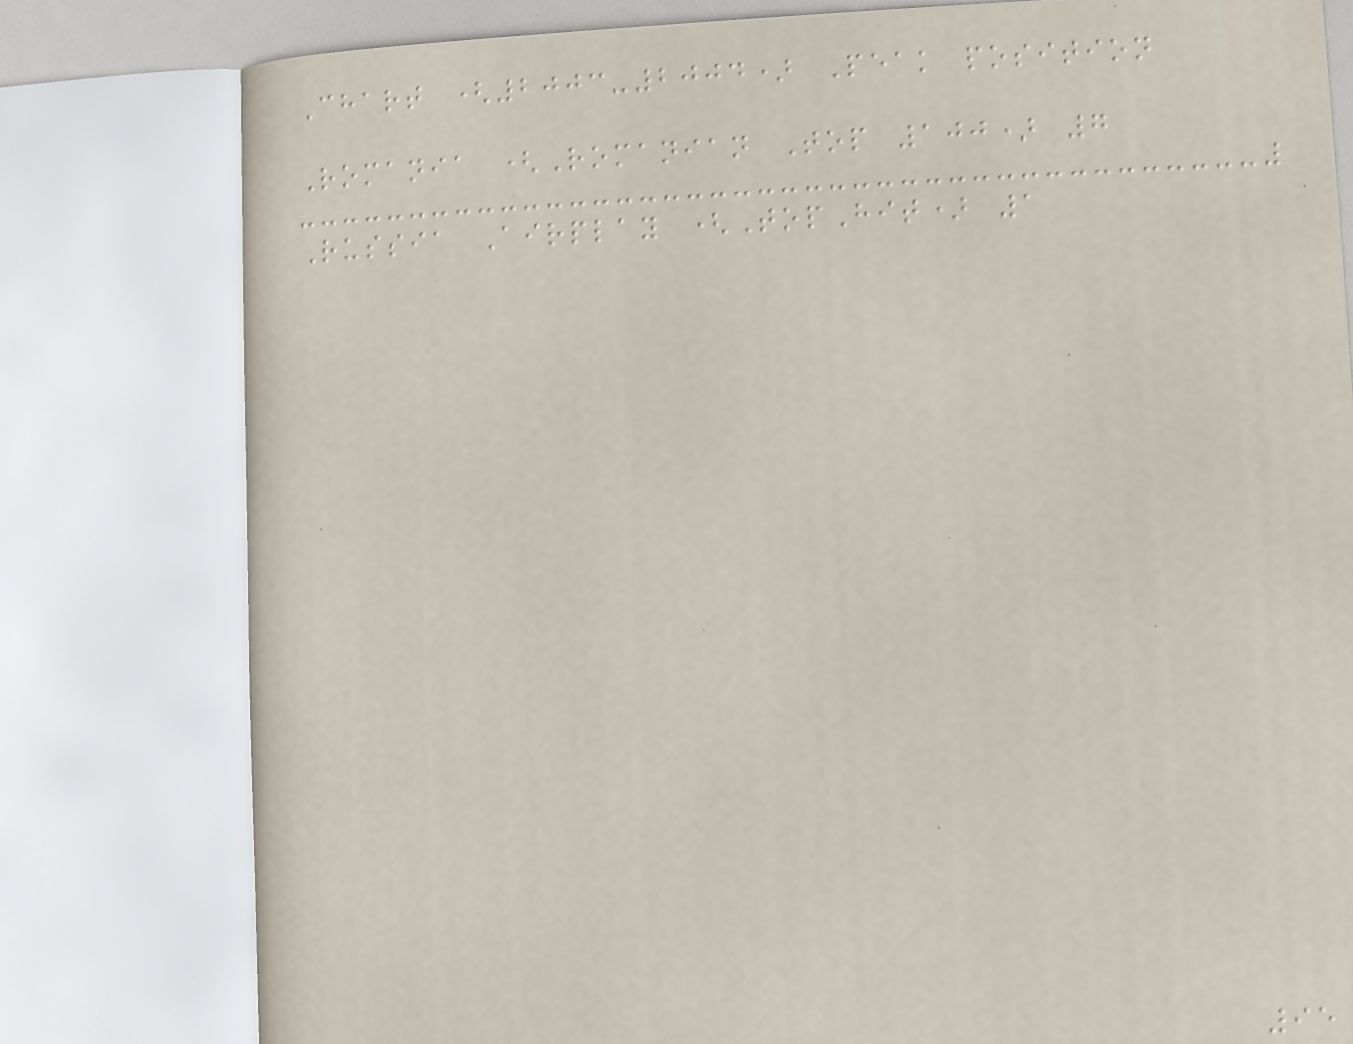Chart (2003-2004) Peak position
Romania (Romanian Top 100) 7
Russia Airplay (TopHit) 1
95
